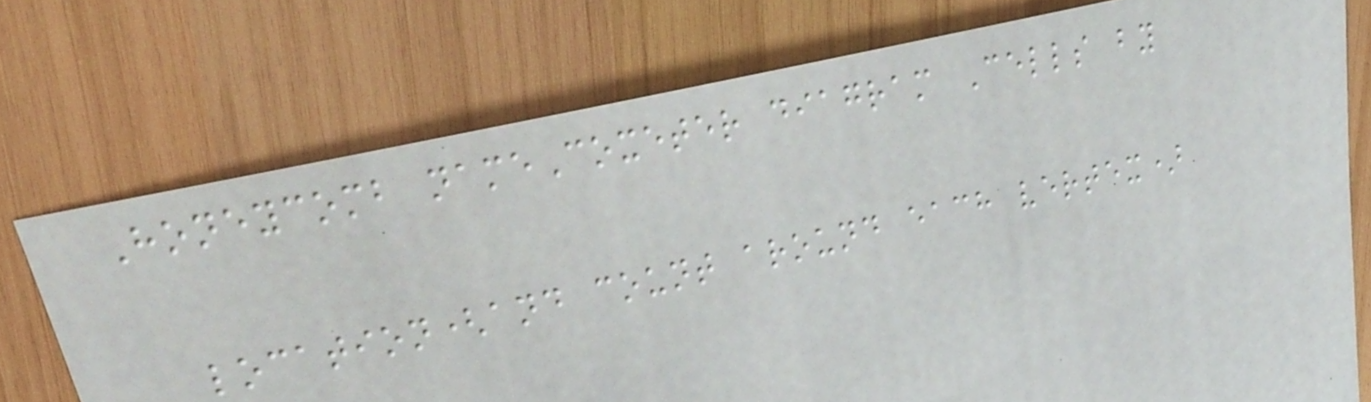Honeycomb nameCoxeter diagram Cells by
location(and count around each vertex)
